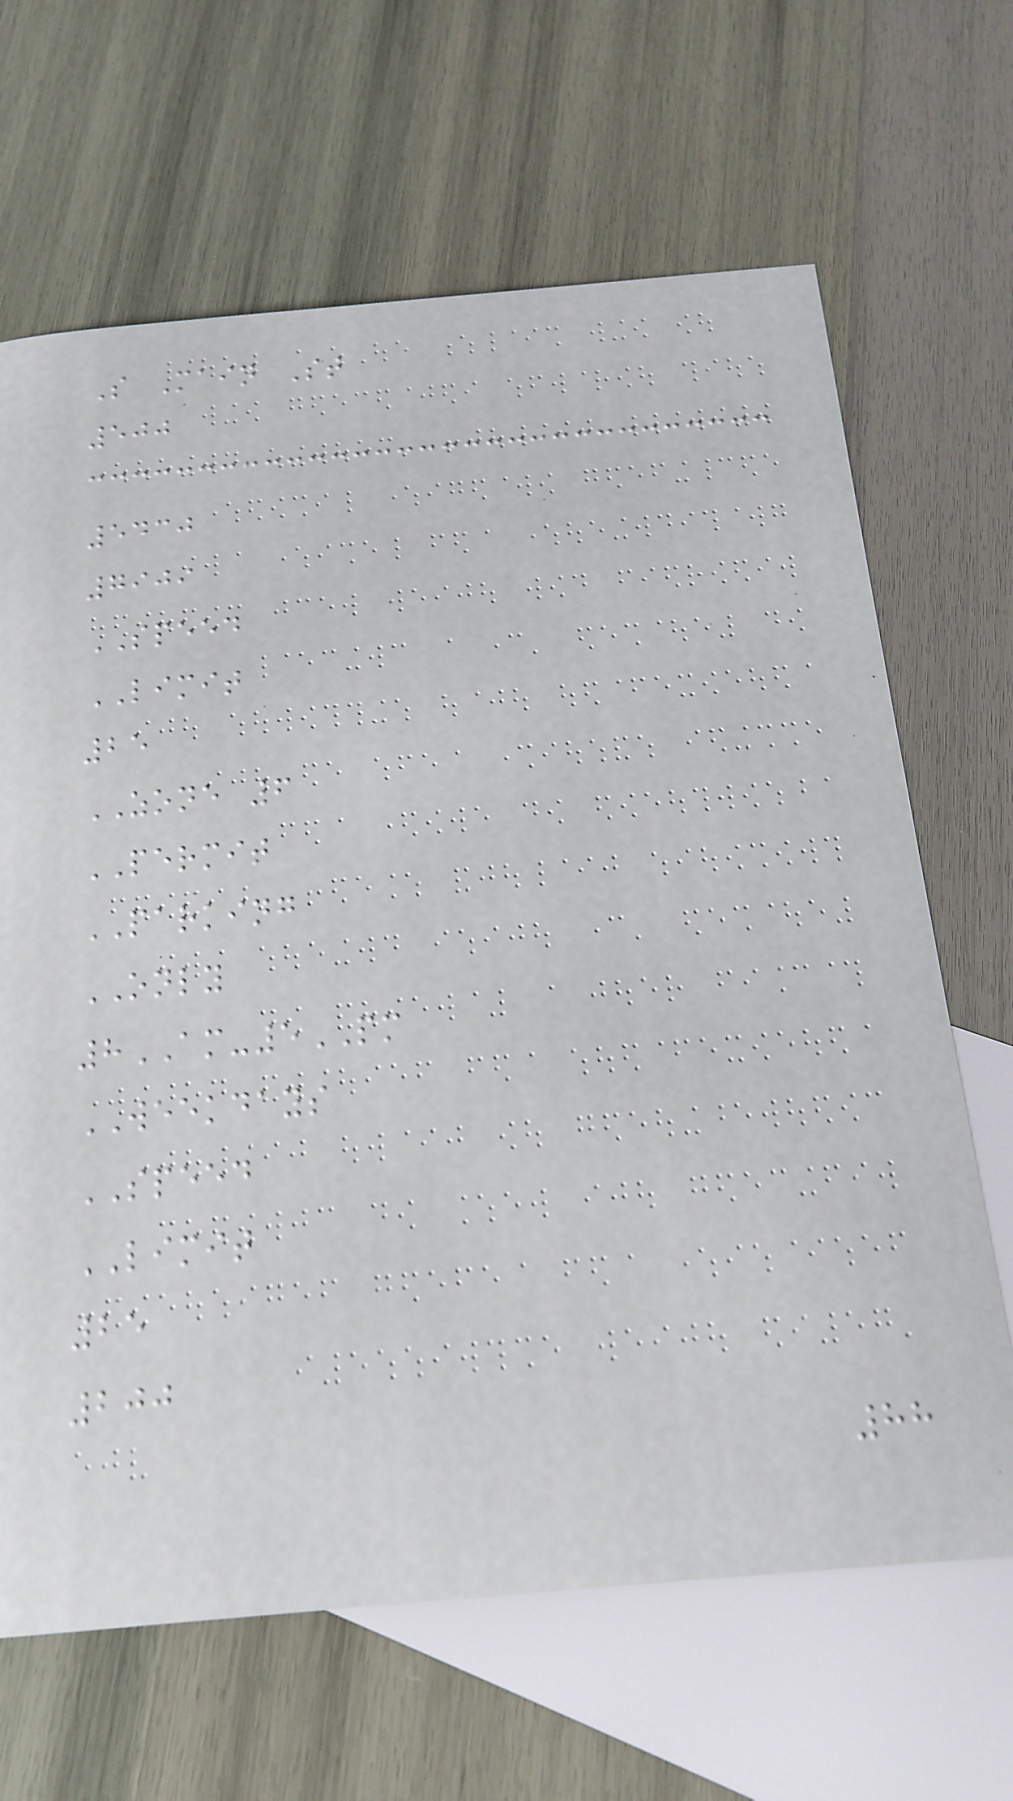S Main St
500
5430
7909
SPEED
LIMIT
25
ZONE 6
PERMIT
PARKING
ONLY
8AM-5PM
WEEKDAYS
SPEED
LIMIT
25
200
88
